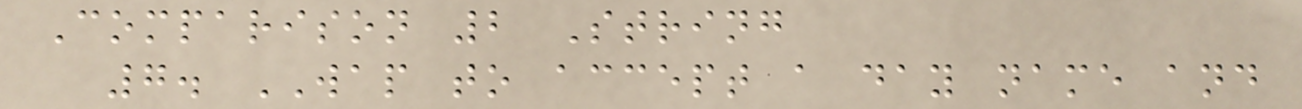Comparison 2 String
7. WAP to accept a day name and
